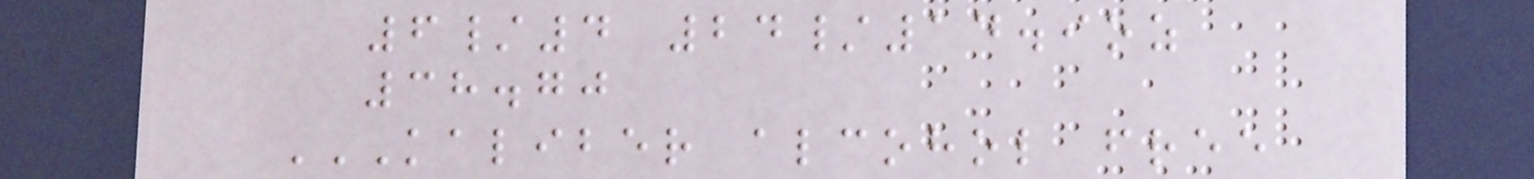6/4 24/14.9oz
38.70
KALIBER ALCOHOL FREE
